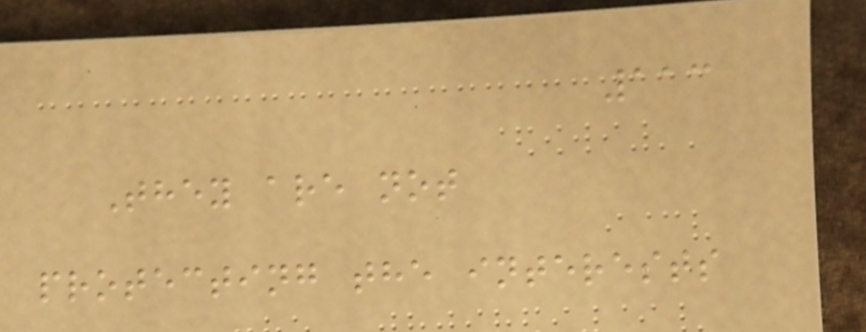113
They are not
protecting the interests
